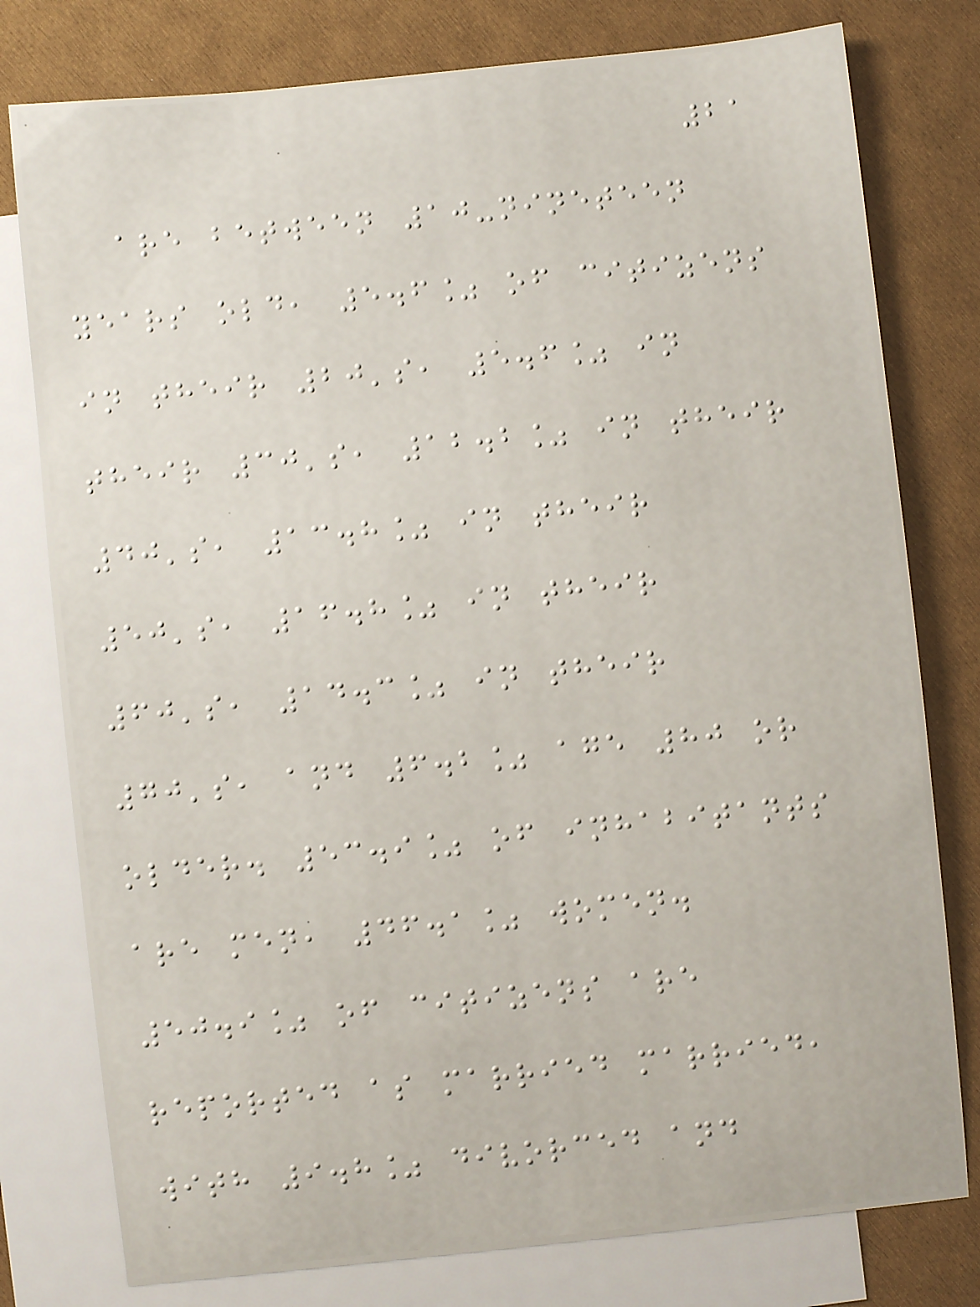21
are between 10-nineteen
years old, 5.6% of citizens
in their 20's, 5.6% in
their 30's, 12.2% in their
40's, 13.8% in their
50's, 16.8% in their
60's, 14.3% in their
70's, and 6.2% age 80 or
older. 53.9% of inhabitants
are men, 46.1% women.
50.9% of citizens are
reported as married married,
with 9.8% divorced and
